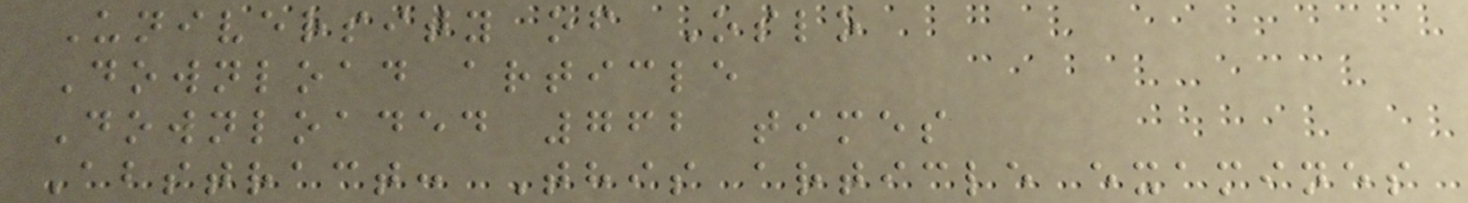University of Oslo
Download article
Downloaded 762 times
Abstract: This article examines
